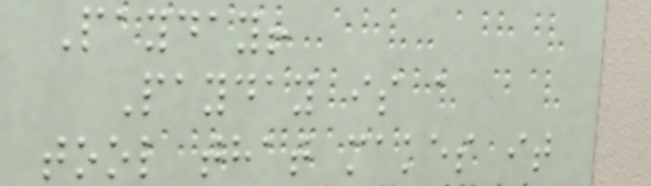Payday!
Payday is a
tool that makes it
